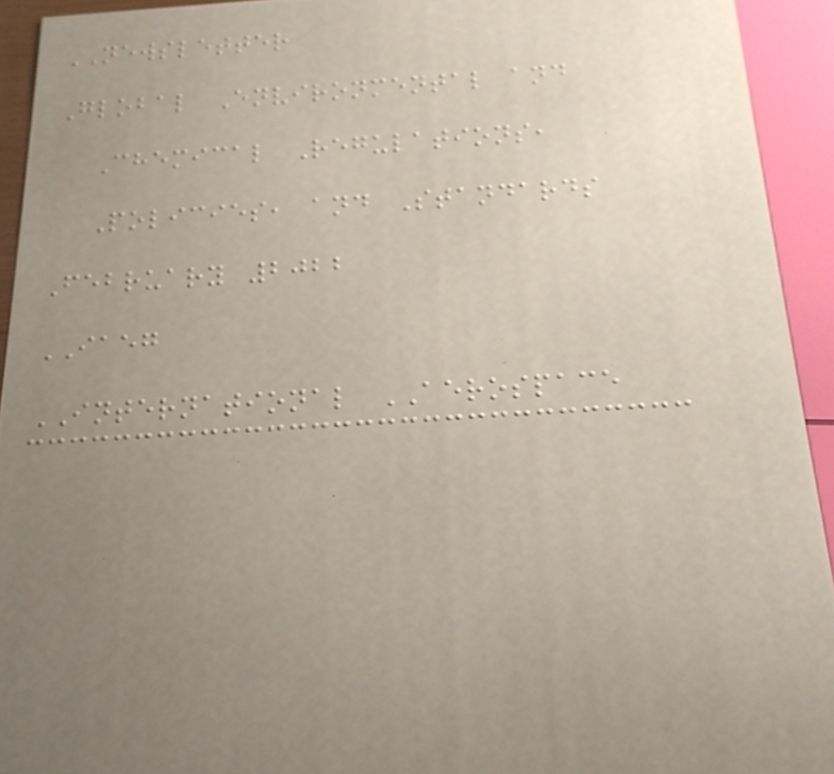NEWSLETTER
Global Environmental and
Chemical Regulations,
Policies, and Standards
February 2022
IAEG
INTERNATIONAL AEROSPACE
